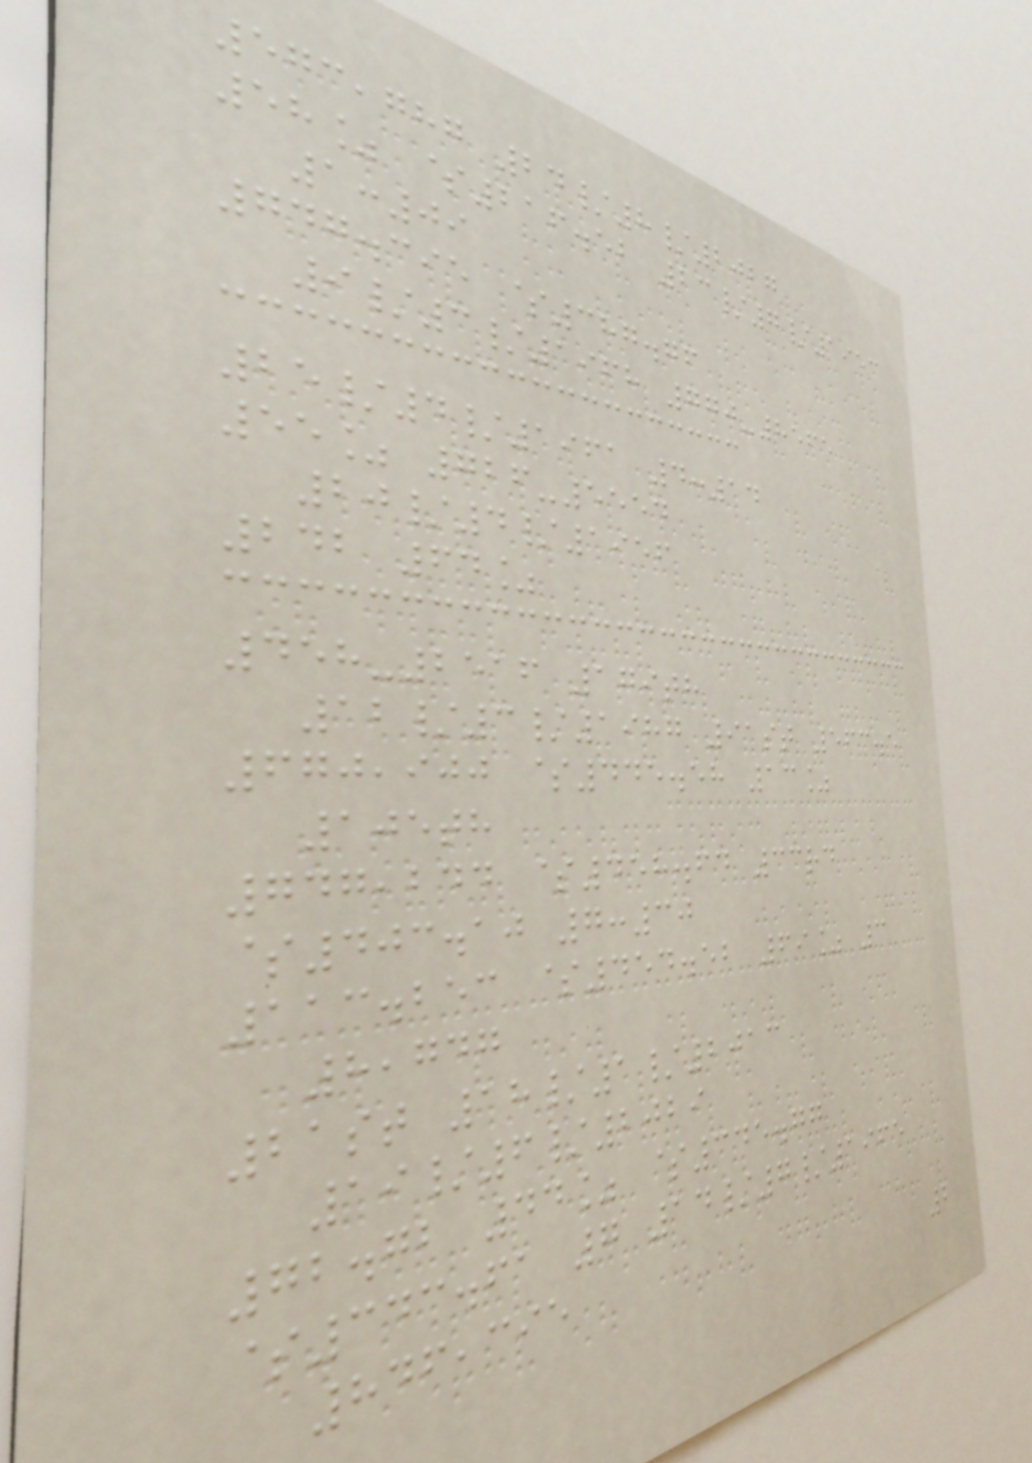573,787 24/8/2027
58% $216.52 23/7/1953
1:09
747.395 $387.76
9/3/1968 770-8565
25/4/1961 4:14
55% 726-5554
20/4/1956
242 64%
458-2516 179th
12/3/1987 91st 563.5
670,900 $445.58 13%
105th
747,244 $458.64 33rd
$403.10 7:30
113.253 $454.52 69% 3
8,747
21st 18/1/2013
19/6/2029
72.72 44% $345.77
$343.61 7 14/7/1965
846,395
2
